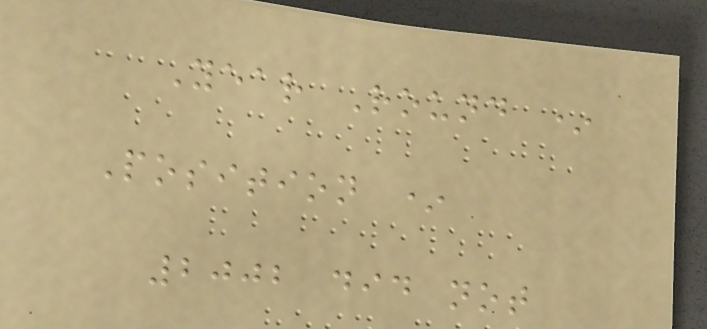Year Round *
Position *
2002 did not
